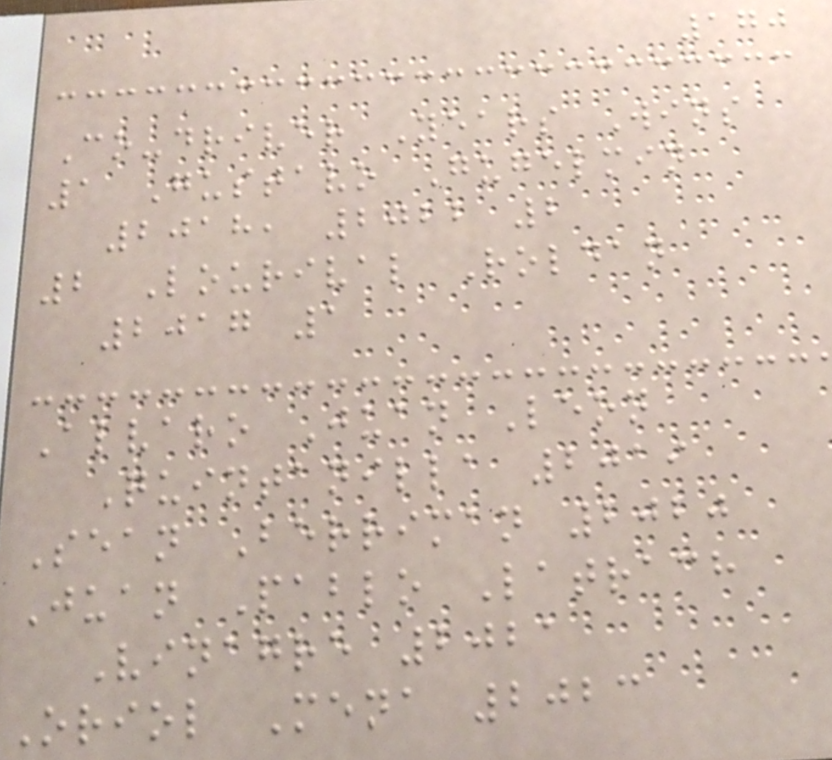170
Co-driver Years Wins
1 Gustavo Gugelmin
2018, 2022 2
2 Lourival Roldan
2017 1
Alvaro Juan Leon
Quintanilla 2019
Sean Berriman 2020
Juan Pablo Latrach
Vinagre 2021
Oriol Mena 2023
